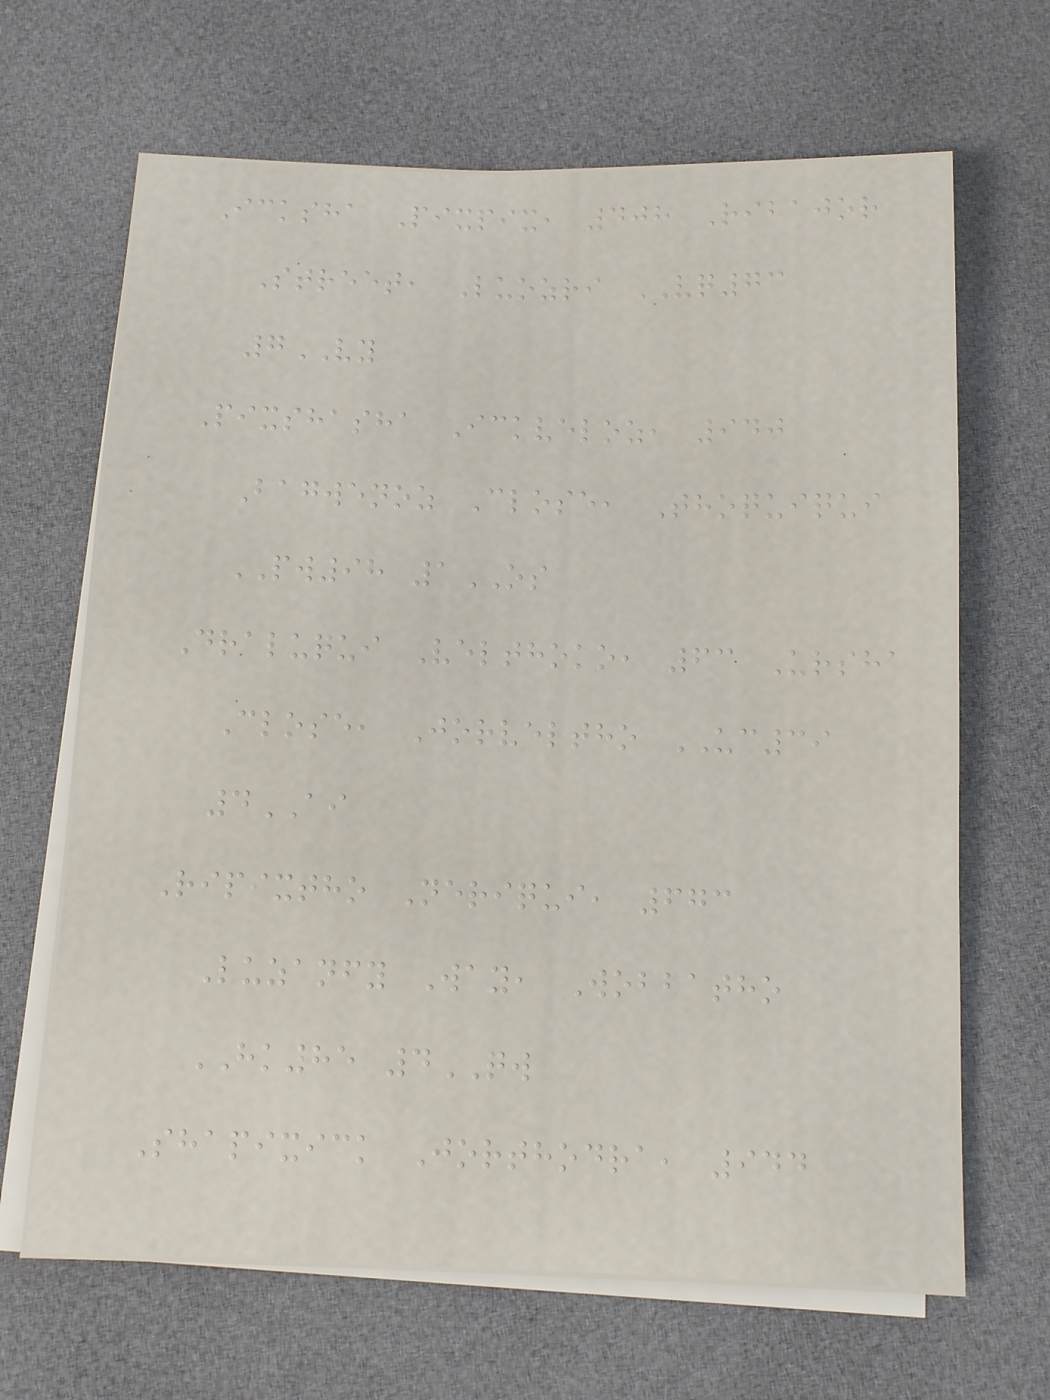Icksha Pixpix, 408 Ribajor
Street, Luozri VQ73
7VY
Pixshasha Ickveloz, 940
Bagwenoz Close, Thoquiqui
PW98 1OS
Draluqui Velthoko, 63 Ursha
Close, Jorveltho UC39
4AI
Ripixtho Neriqui, 673
Luzanfy Way, Wobbatho
HK85 4QW
Shapixick Jorthodra, 944
